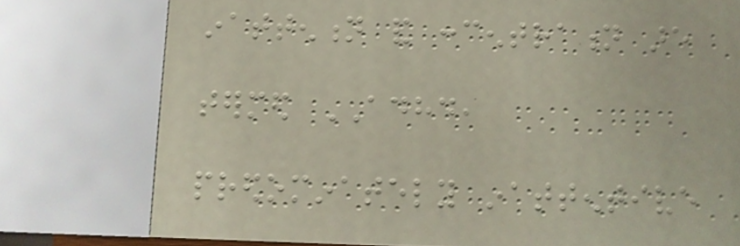inattention and concentration are
termed ADHD,
predominately inattentive
